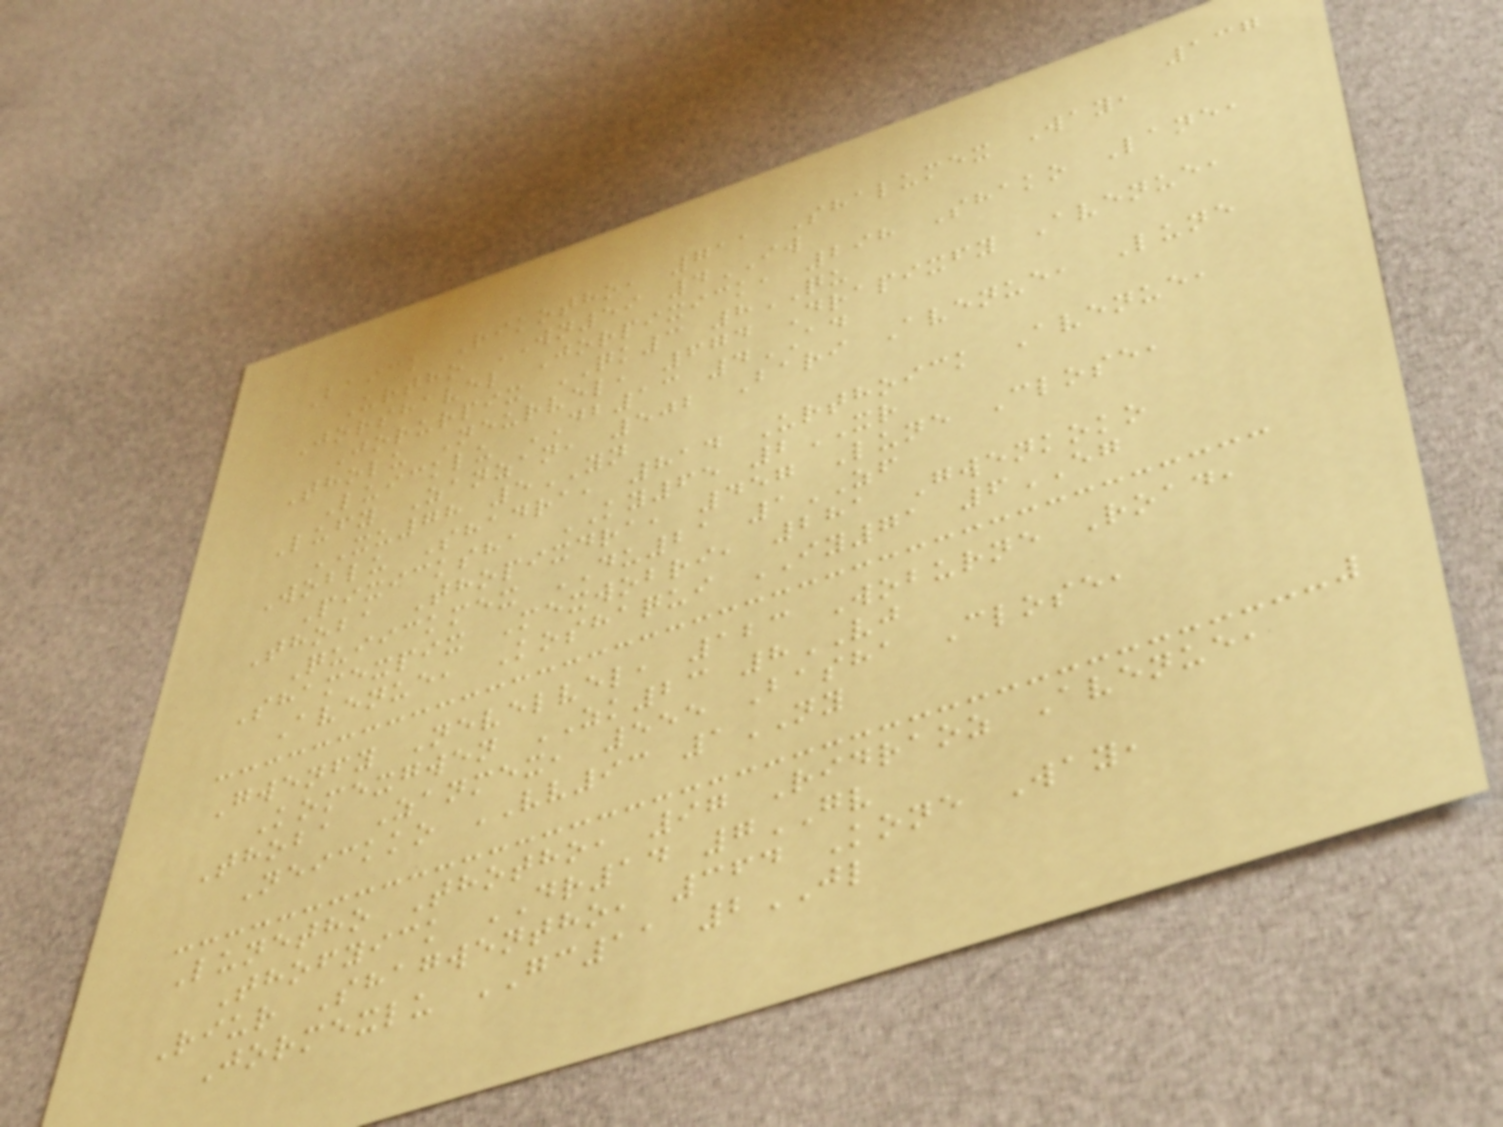137
Baick Rikotho, 711 Shalumex Way,
Urtho WN59 4IW
Jorshavel Jorpixick, 298 Shako Lane,
Jorurpix QK3 8QU
Tholu Neurvel, 674 Drapixfy Avenue,
Luicklu DB13 4AD
Lufy Zanzan, 502 Bari Avenue, Lune
XU78 5YN
Woblu Shadra, 814 Urthoick Avenue,
Pixicksha KY65 2XR
Thoba Thopixdra, 457 Lune Close,
Quiickmex DU21 1ZF
Shamexpix Mexwobri, 281 Gwenkoko
Avenue, Koshaqui IY71 6EG
Gwenfy Nevelvel, 123 Woburne Road,
Komexgwen ZK23 8VJ
Thoba Zanmex, 555 Basha Close,
Neickko VV93 1NY
Lunetho Thotho, 97 Ridraoz Avenue,
Thofyick DR14 7GV
Riur Shagwentho, 364 Kone Way,
Jormexlu GC11 2JL
